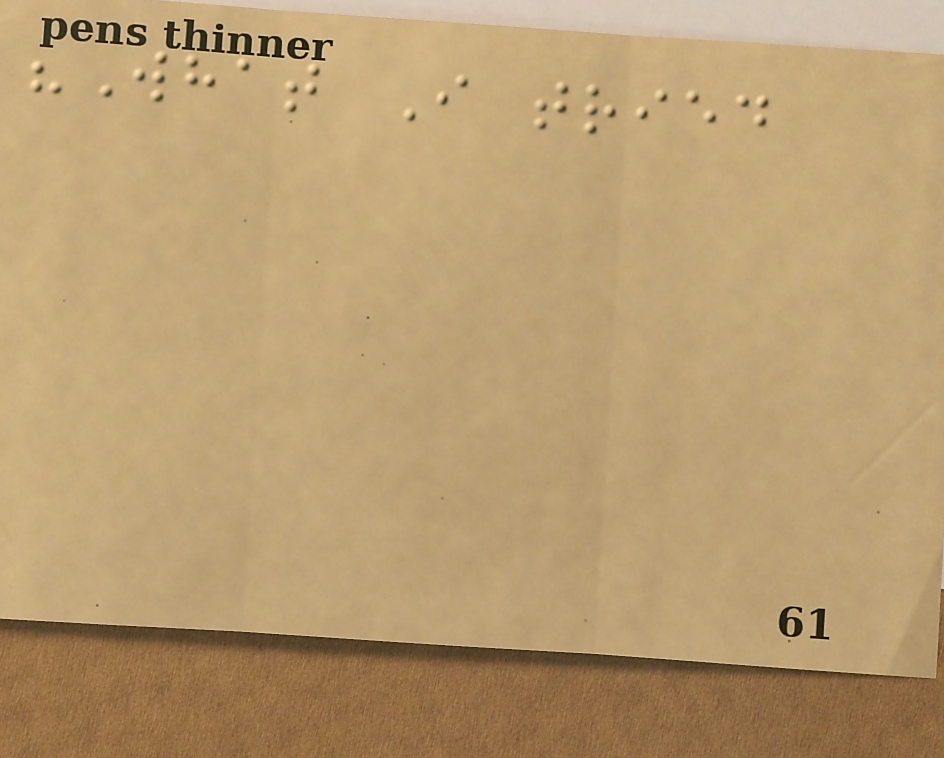"What I tried
